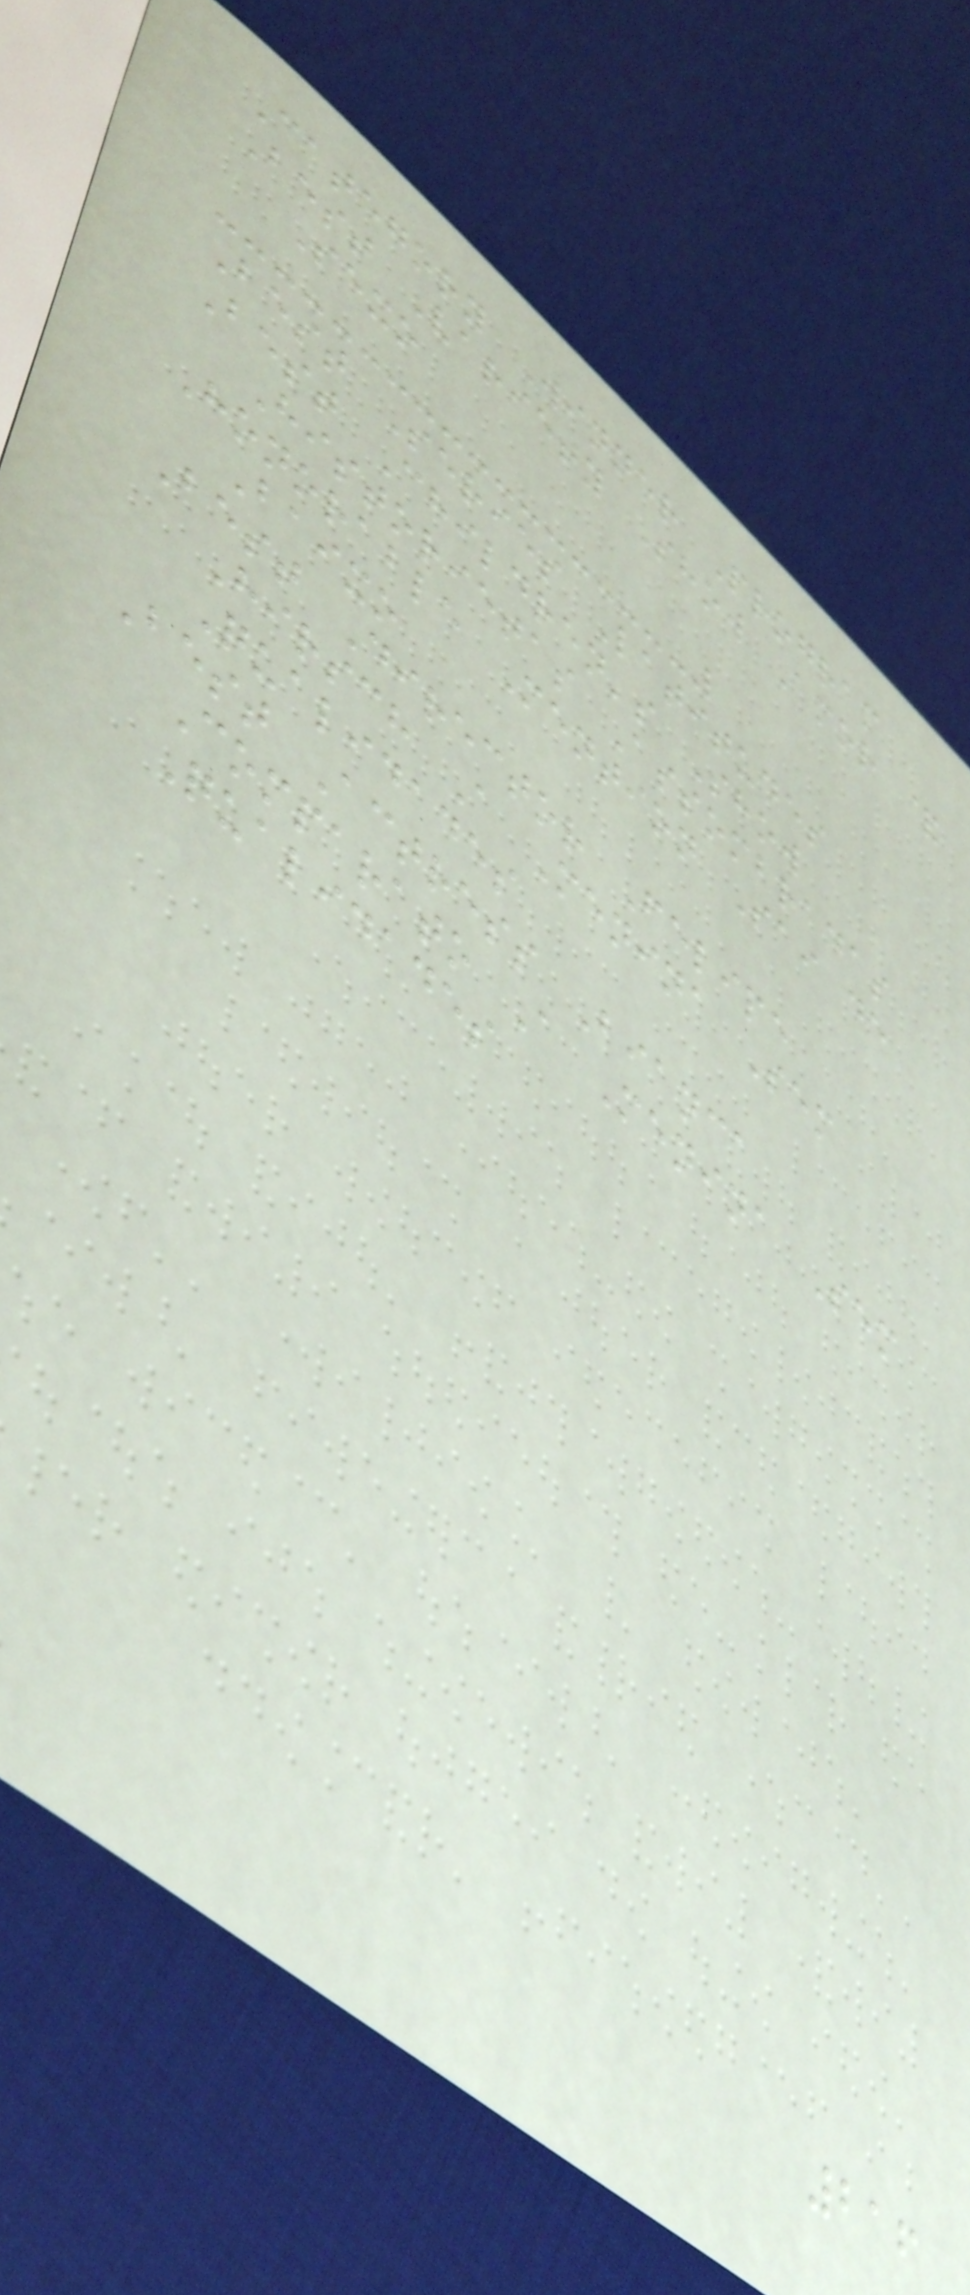Category Winner Program
Best Variety Show Amor &
Sexo
Best Series Latitudes
Best Children's Show
Historietas Assombradas
Honorable Mention Sai de
Baixo
Best Director Felipe
Hirsch A Menina Sem
Qualidades
Best Actress Bianca
Comparato A Menina Sem
Qualidades
216
